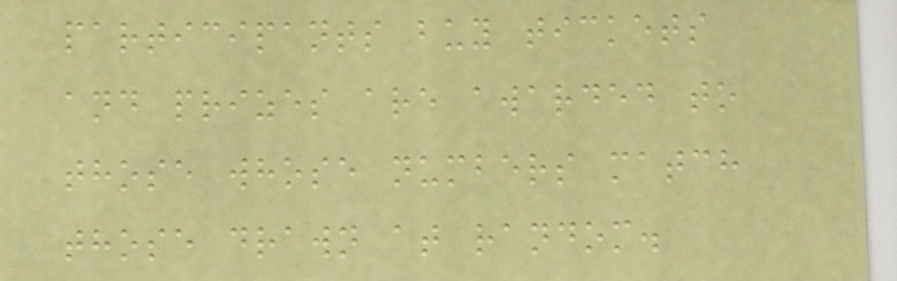participants buy tickets
and prizes are awarded to
those whose numbers match
those drawn at random.
